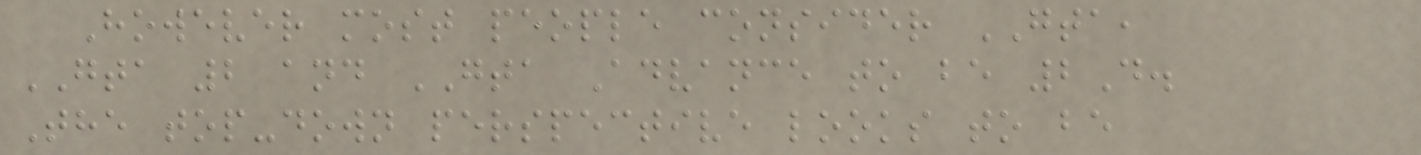However most people consider GTA,
GTA 2 and GTA Advance to be 2D.
The top-down perspective looks to be
